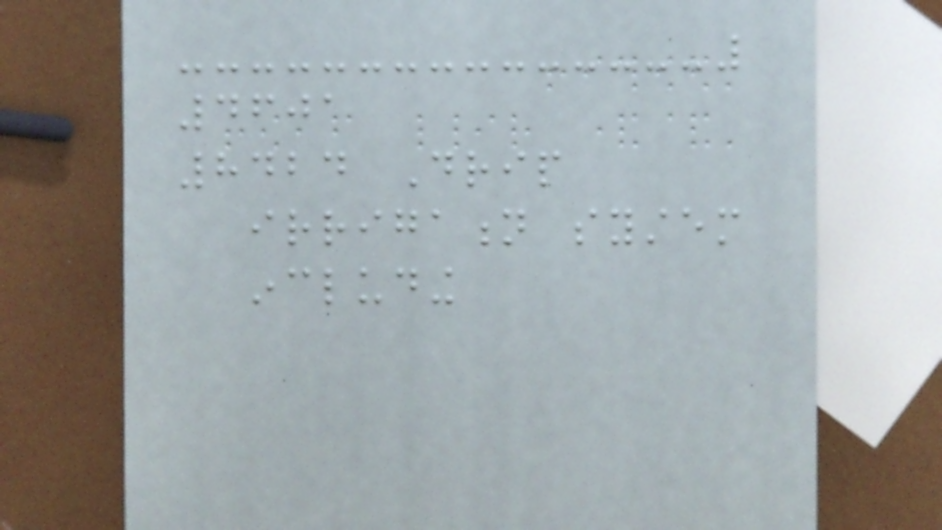4601
8424 Drip
irrigation system
including
